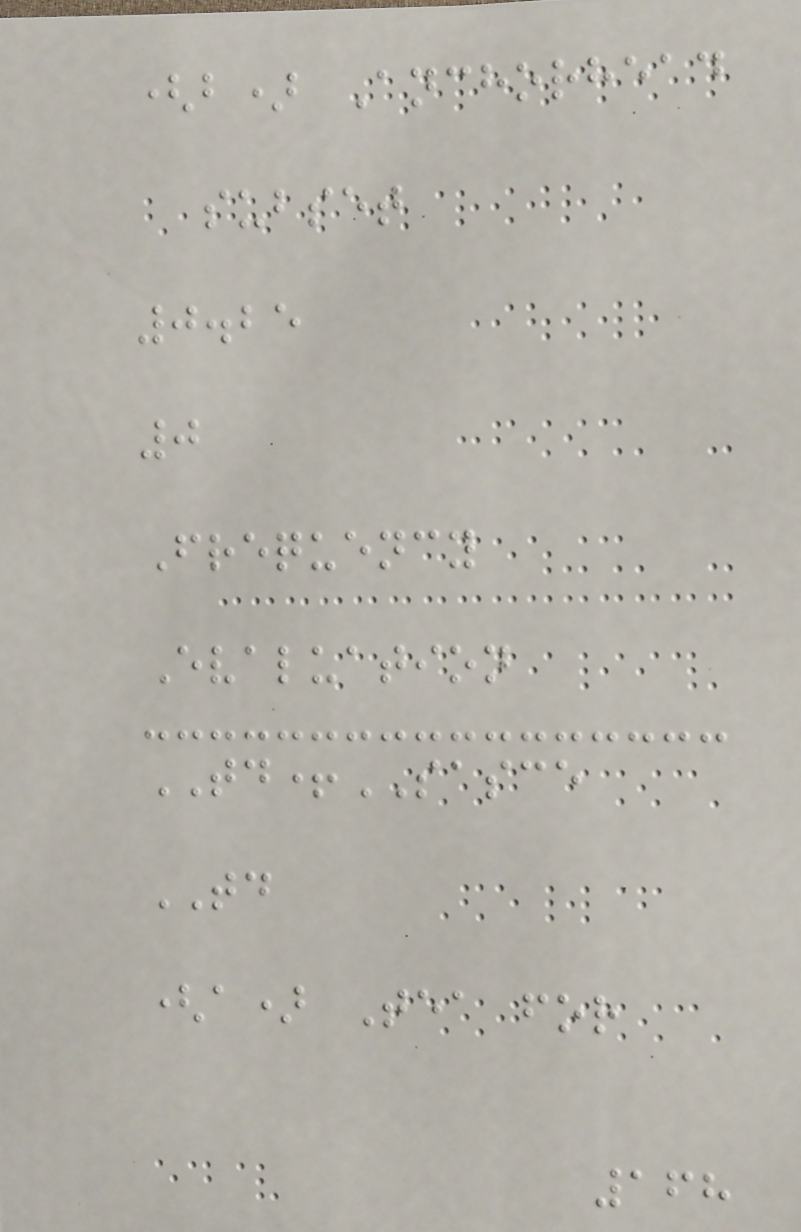(b) Anchorhead
subset
0.25
0
Frequency
Evaluation
TD+SASCE
TD
(a) Tea for
168
